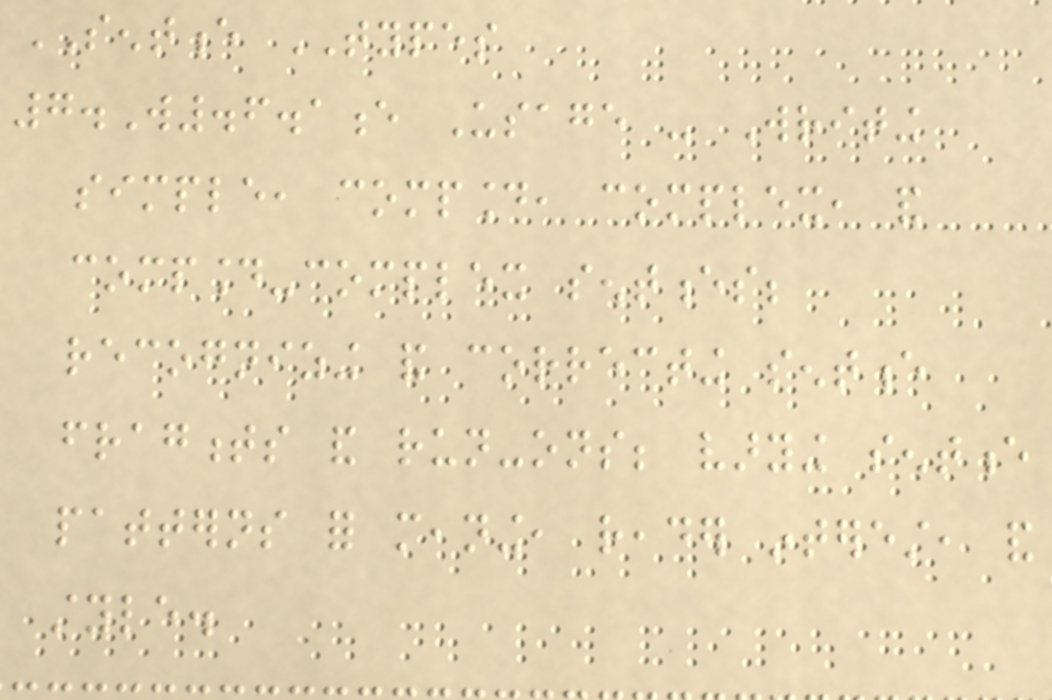SENTENCE TYPES
7.W.6.1e Usage - Writing
simple, compound, complex, and
compound-complex sentences;
recognizing and correcting sentence
fragments and run-ons; varying sentence
patterns for meaning, reader interest, and
style.
